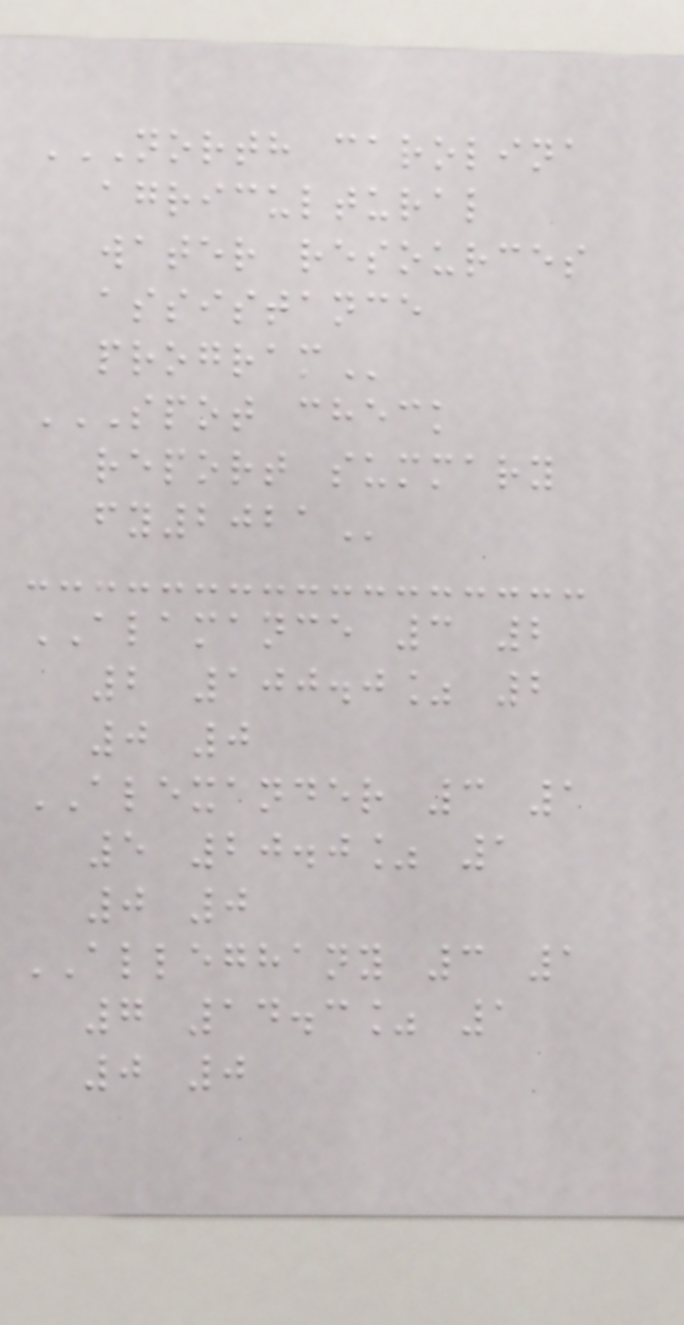NORTH CAROLINA
AGRICULTURAL
WATER RESOURCES
ASSISTANCE
PROGRAM
SPOT CHECK
REPORT SUMMARY
FY2021
ALAMANCE 3 2
2 100.0% 2
0 0
ALEXANDER 3 1
5 20.0% 1
0 0
ALLEGHANY 3 1
7 14.3% 1
0 0
